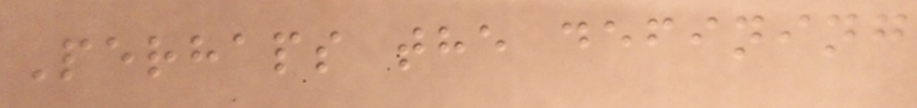Perhaps the defining
